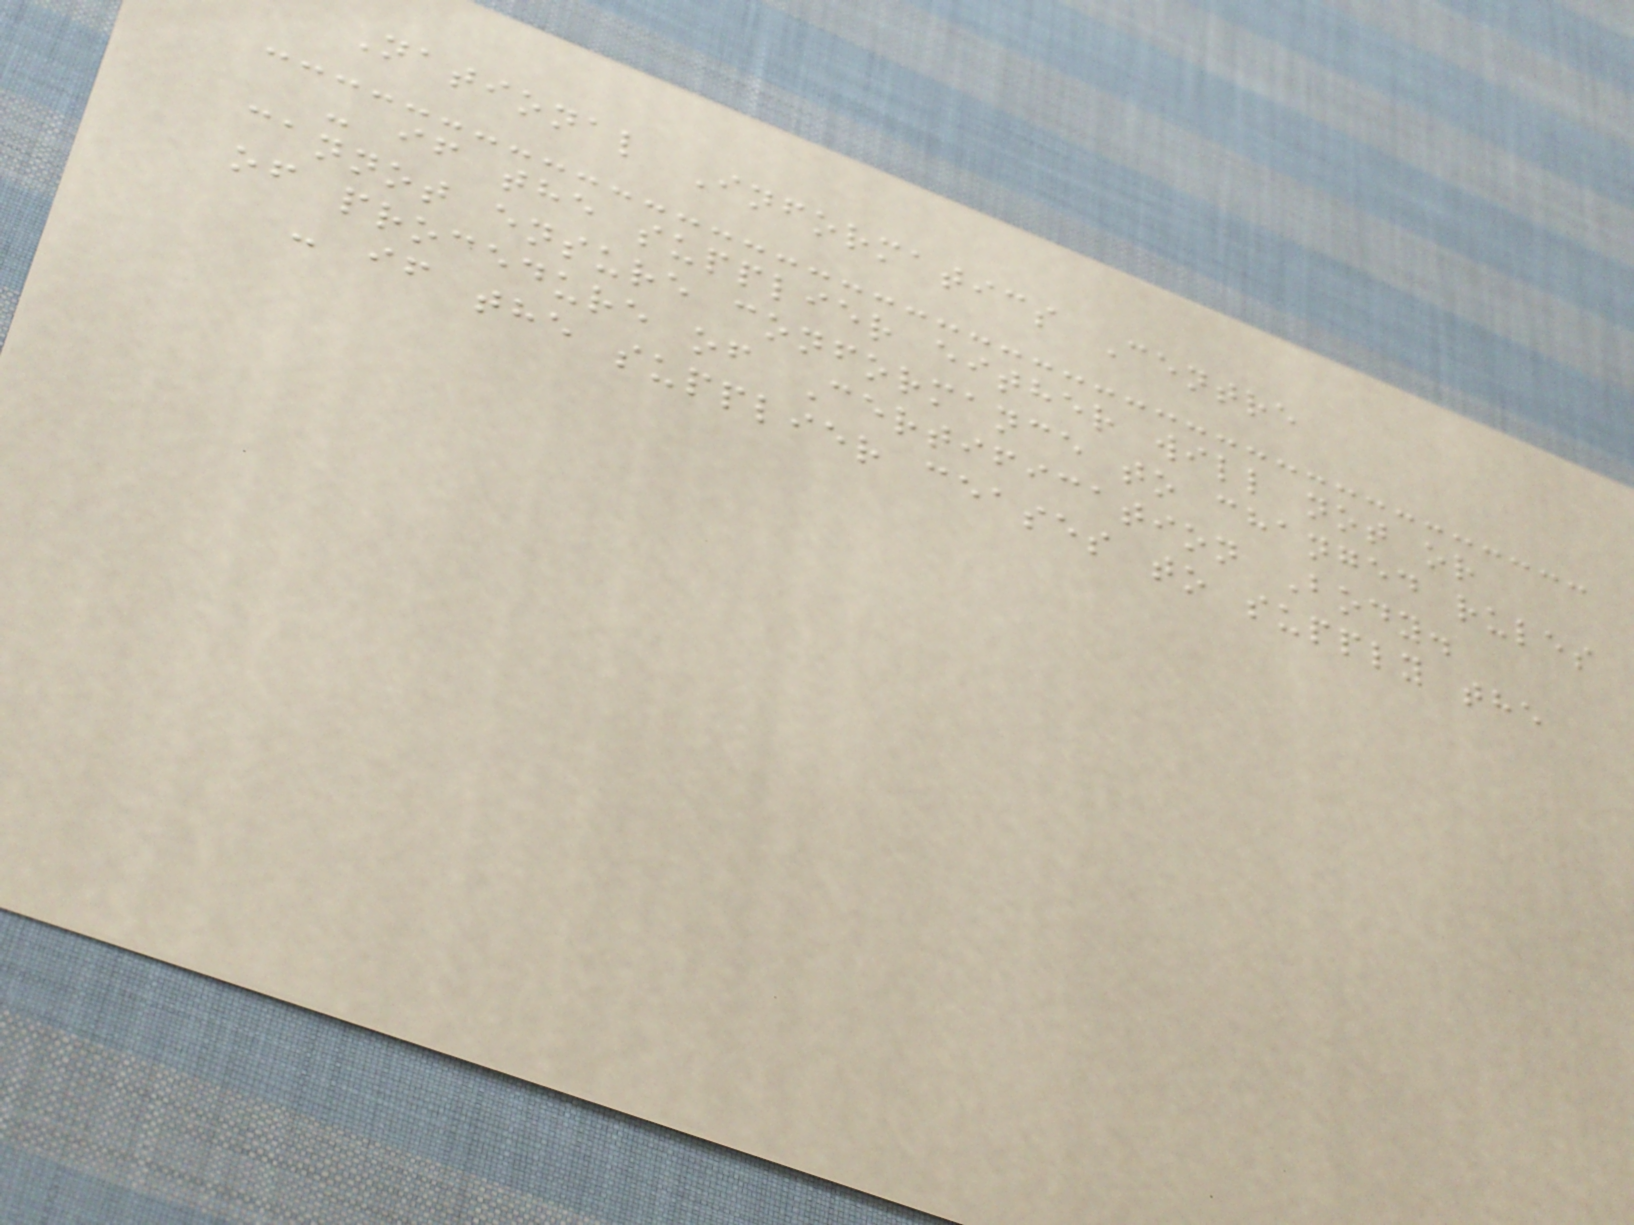National Informatics Centre
- if the supplier either will not or
cannot ensure conformance to changed rules
of procedure of Certification Body.
- if the supplier ceases to supply the
